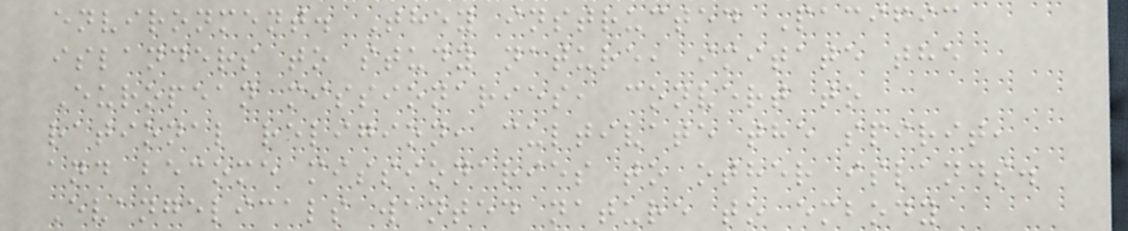environment. They instructed Pacific
islanders to study nature, imitate the
European missionaries, convert to
rational religion, cultivate the spirit,
and become missionaries to other islands.
Evangelicals wanted nature to embody
